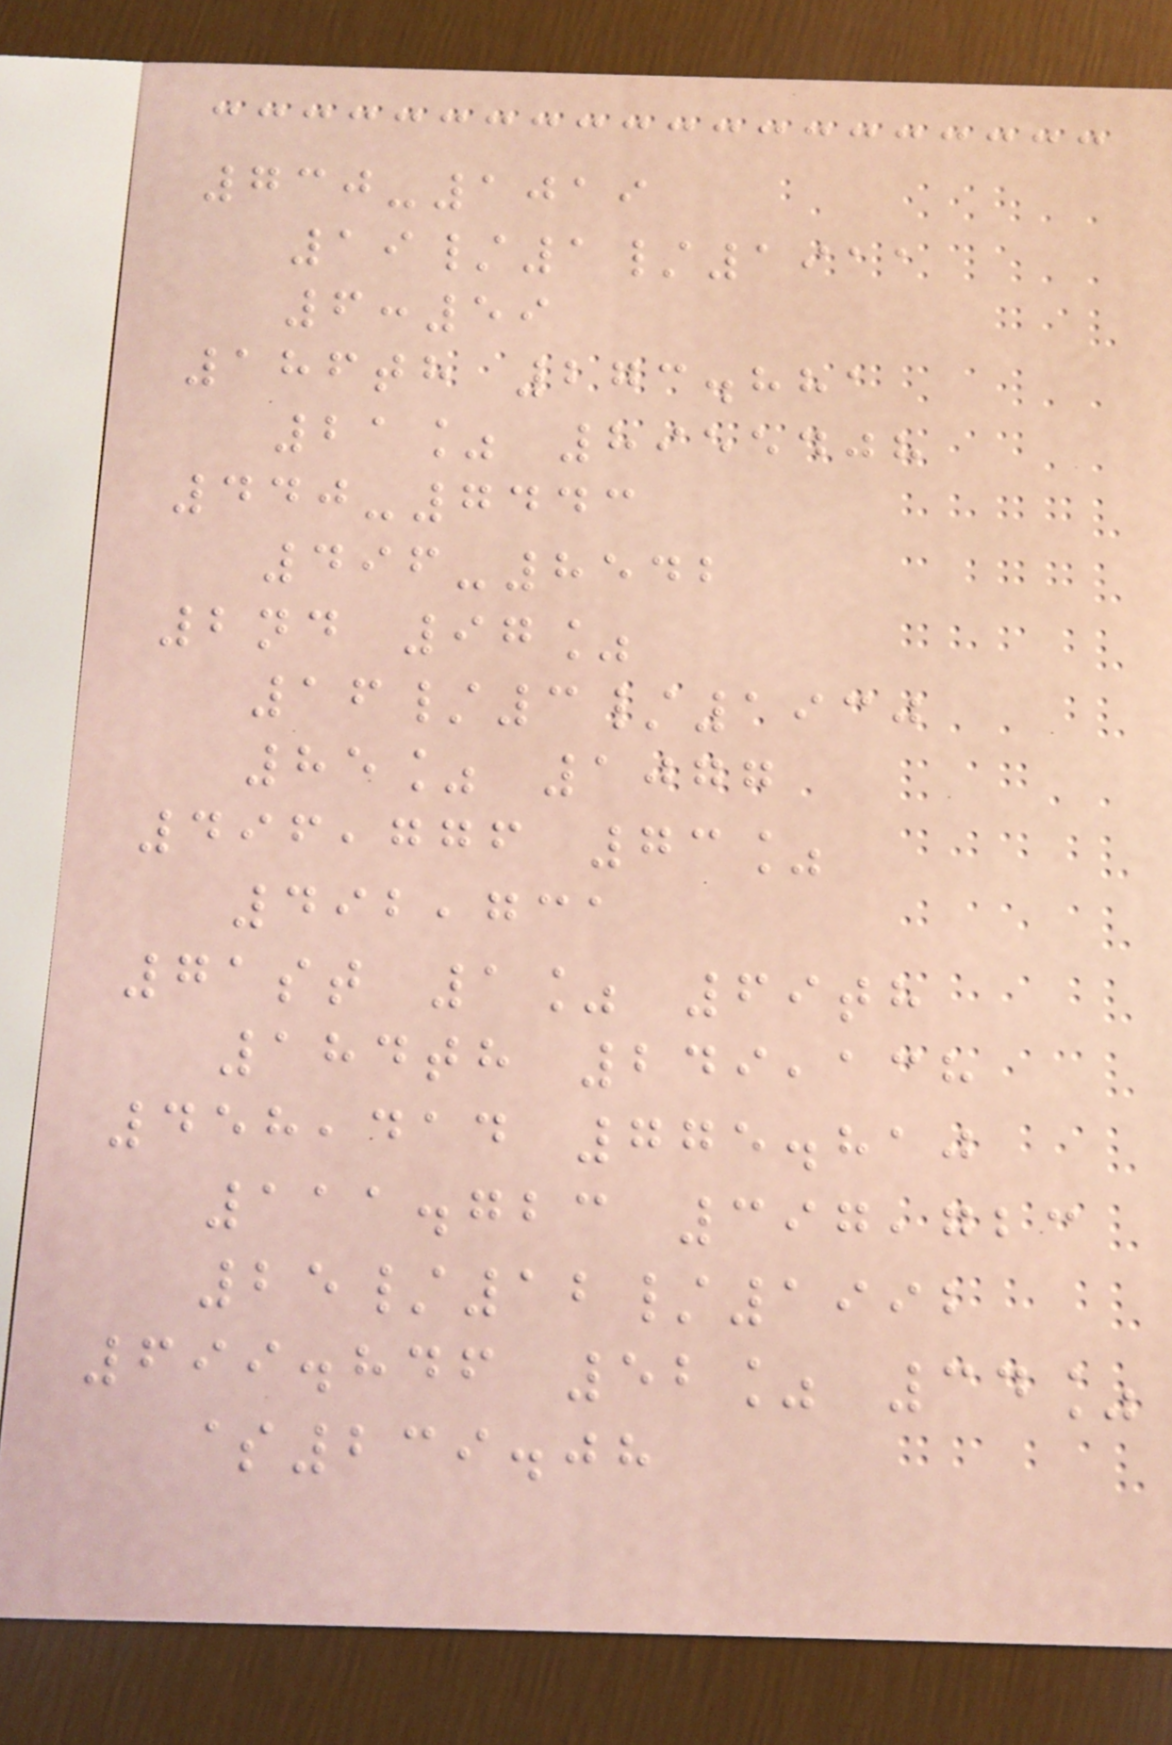730-1019
19/1/1911
6:59
186th 273.881
21% 8955408
440-7443
496-8542
2nd 97%
16/3/1930
85% 1077
496,776 73%
492,731
71st 1% 69th
184th 249,138
458,414 775.810
111.723 397,723
25/12/1992
699.846 52% 34%
$239.08
